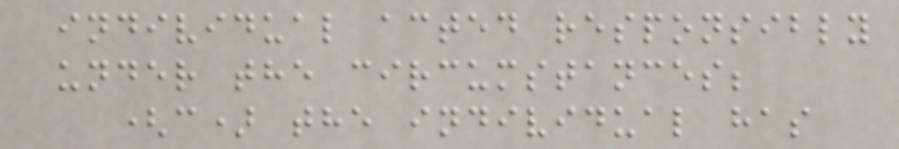individual acted responsibly
under the circumstances;
(c) the individual has
